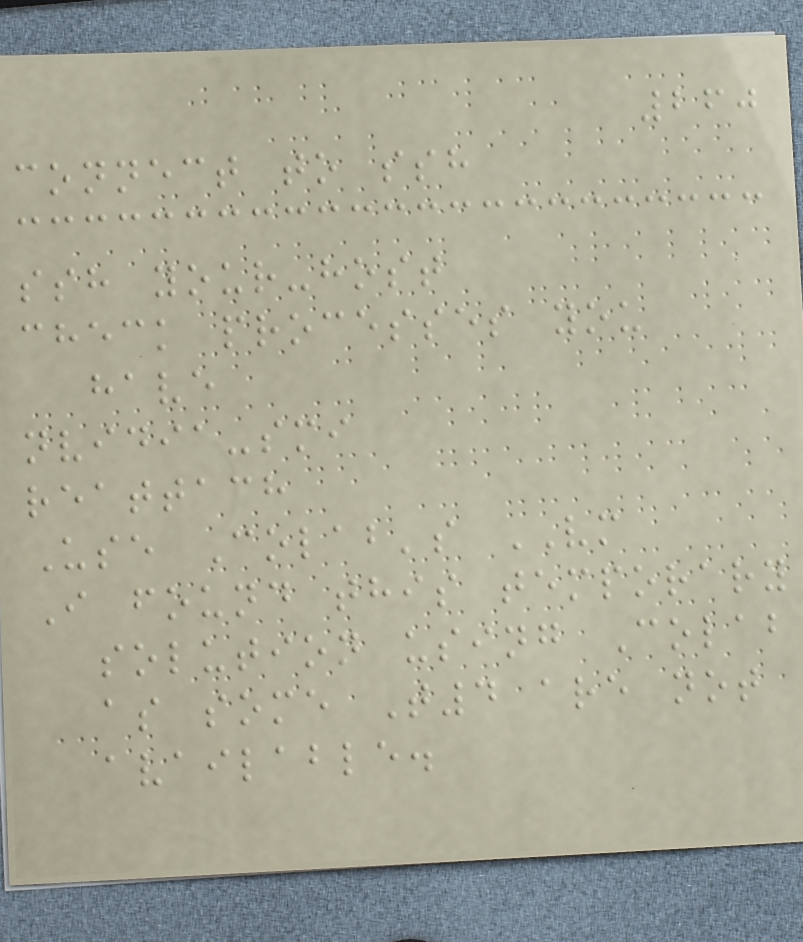260
connect to ssh
ssh your-host
check processes you
have
nvidia-smi
reattach
Use Colab's VM
I found this temporary
solution using Colab
as some T4 are not
available.
